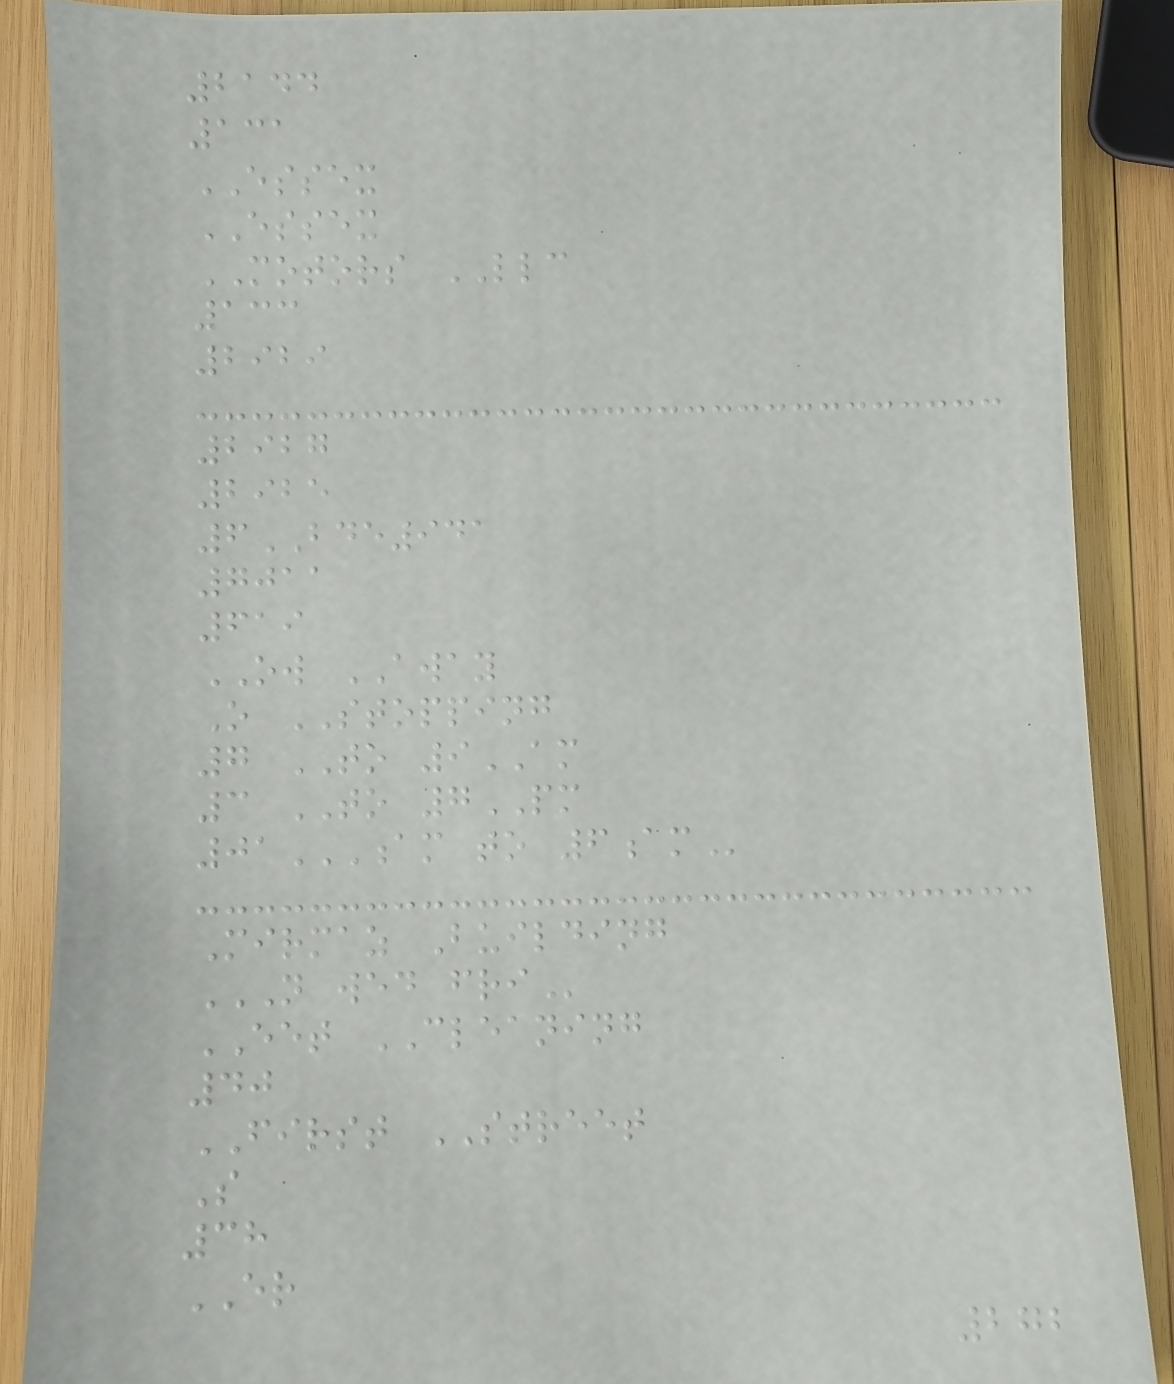2144
131
ESSEX
ESSEX
MOTORS LLC
133
2929
2927
2925
6BDE941
7011
619
OW AWAY
O STOPPING
7 TO 9AM
3 TO 7PM
01AM TO 6AM
Mirmaz Building
N WED FRI
EET CLEANING
40
FIRST STREET
S
38
ER
272
